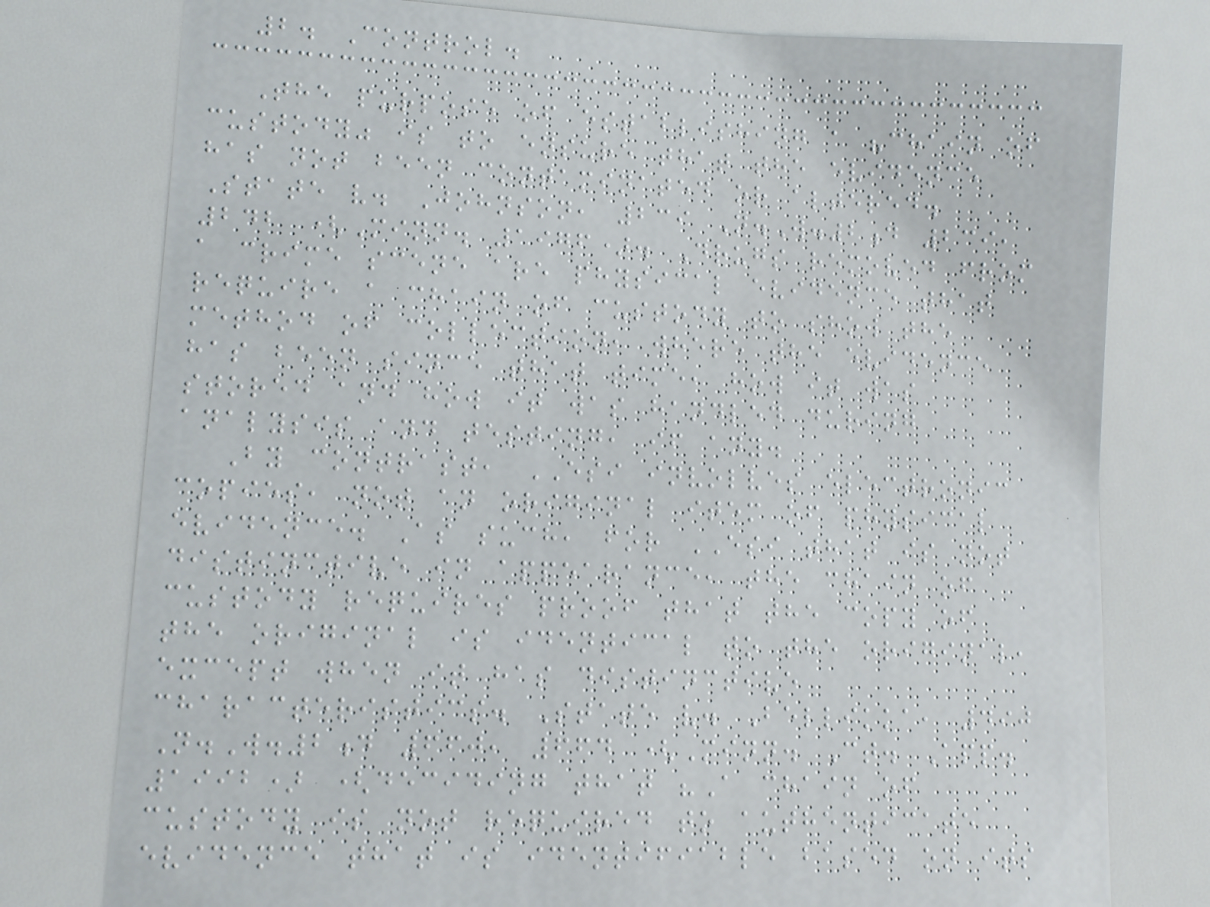2. Control.
The purpose of establishing a "chain of
custody" is to ensure that the evidence
has not been contaminated or altered.
State v. Johnson, 239 N.W.2d 239,
242 (Minn. 1976). Drugs removed from
a crime scene are physical evidence that
require a chain of custody to show the
method of collection, where the evidence
has been since that time, how it was
stored and how it was handled during
analysis and testing, if any.
By contrast, ESI involves electronic
copies, not an original item of physical
evidence. As such, for ESI that is not
distinctive in appearance, the chain of
custody requires proof that the copy of
the original is identical to the original,
except when it has distinctive
characteristics. State v. Bellikka, 490
N.W.2d 660, 664 (Minn. Ct. App.
1992) (deciding that "A chain of
custody is not required to authenticate
evidence that is identifiable based on its
